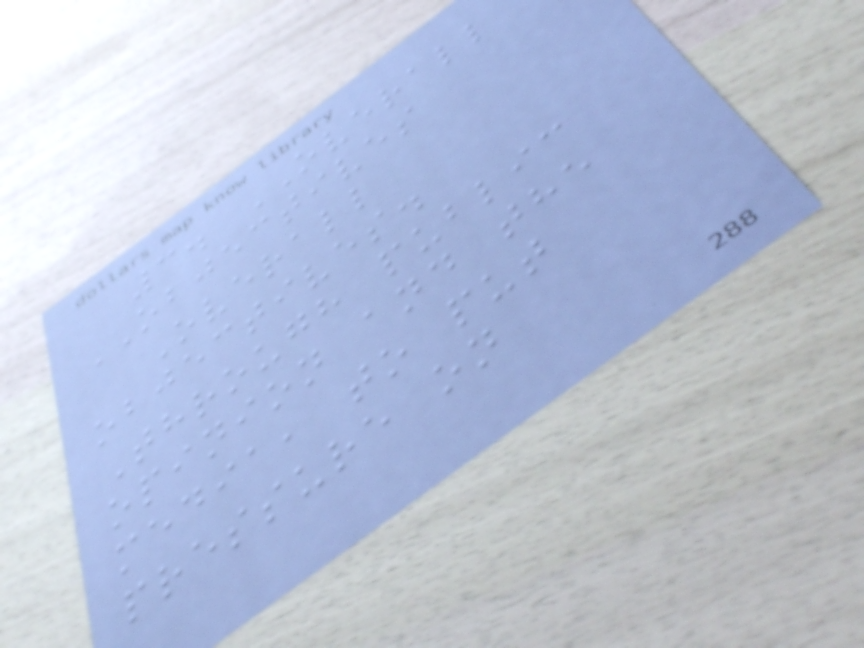3. OVERALL
OBJECTIVES
Overall
objectives.
Through public
opinion and the
media, to put
pressure on
